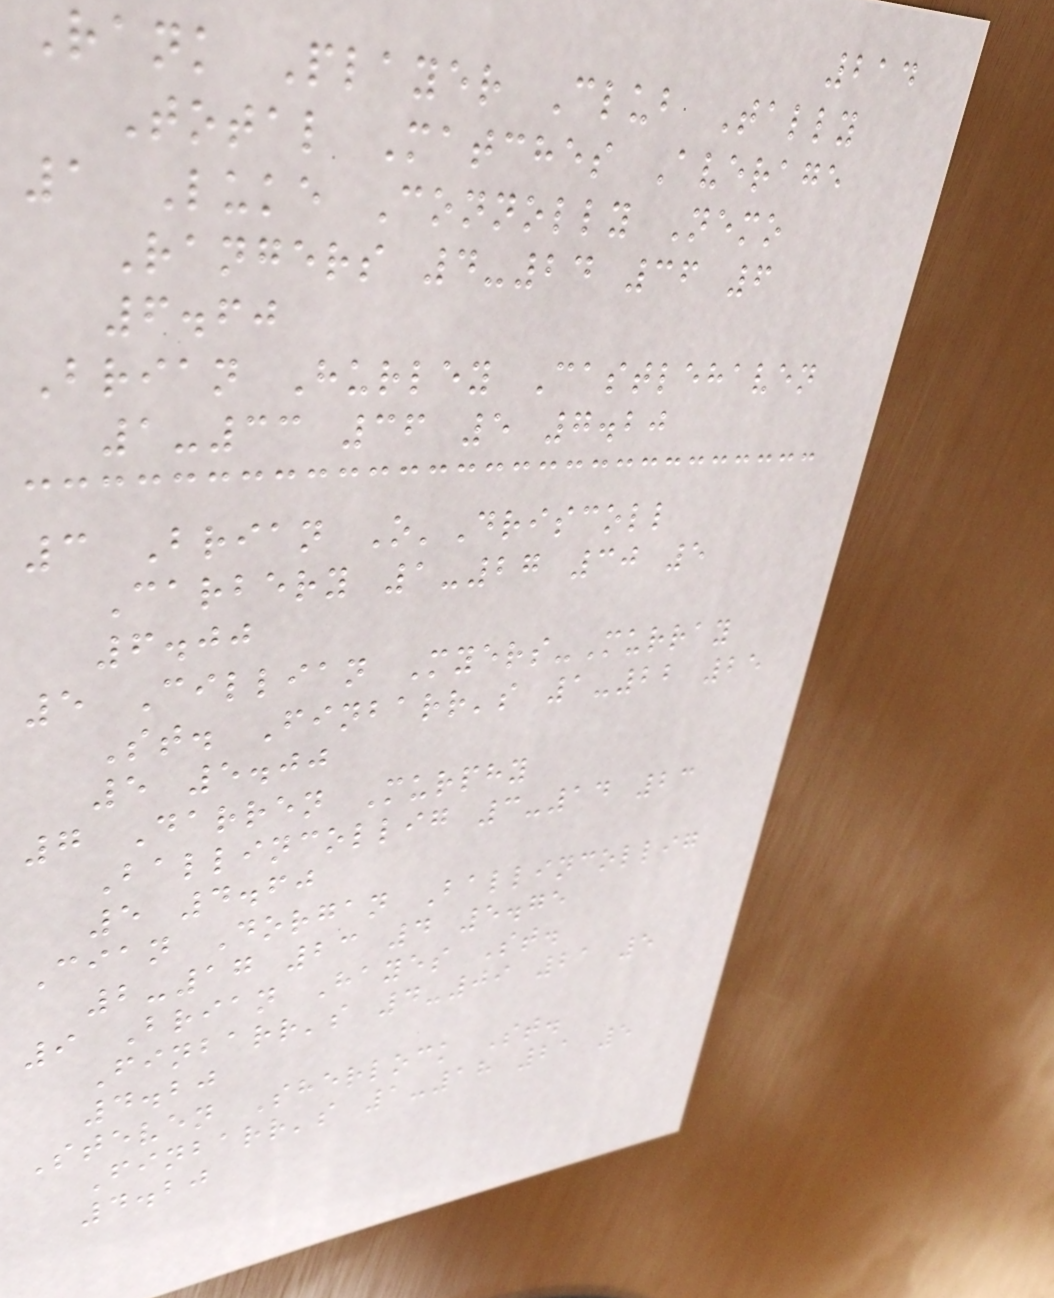214
Rank Player Club Tally
Total Matches Average
1 Luke Connolly Nemo
Rangers 4-24 36 6
6.60
Brian Hurley Castlehaven
1-33 36 5 7.20
3 Brian O'Driscoll
Carbery 1-27 30 5
6.00
5 Cillian Myers-Murray
St. Finbarr's 1-22 25
5 5.00
7 Darren Murphy
Ballincollig 3-14 23
5 4.60
Cian Dorgan Ballincollig
2-17 23 4 5.75
9 Brian Hayes St.
Finbarr's 4-09 21 5
4.20
Steven Sherlock St.
Finbarr's 1-18 21 5
4.20
